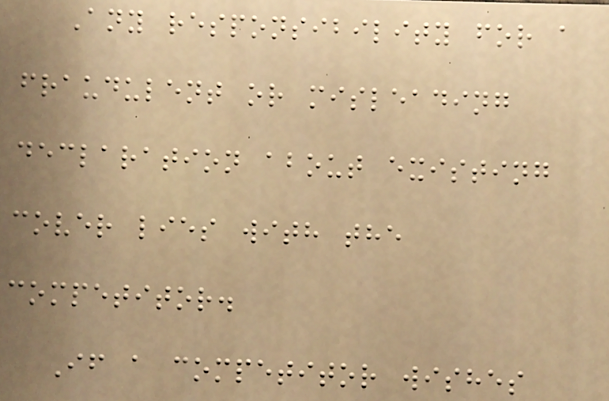Any responsibility for a
fraudulent or misleading
declaration about existing
cover lies with the
competitor.
If a competitor wishes
